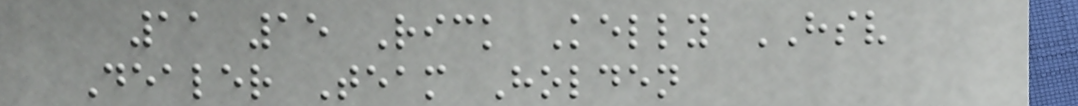11 15 Rick Kelly HSV
Dealer Team Holden
